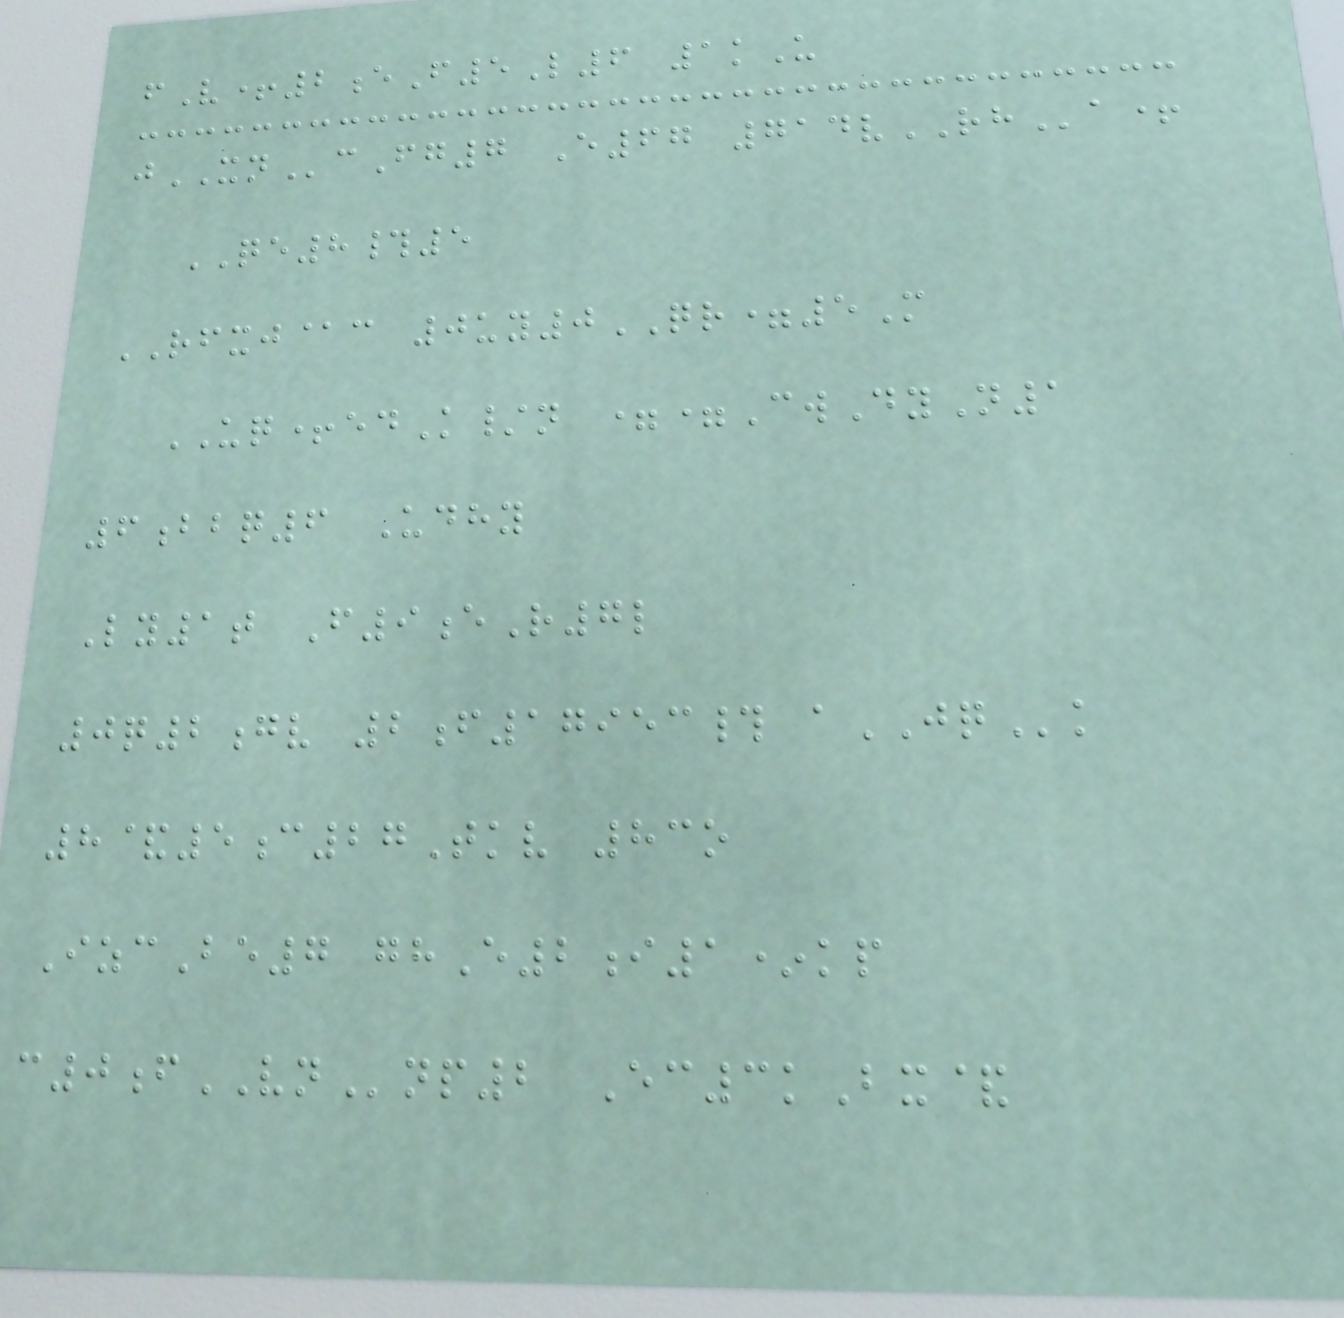fV+2eF5L6 1kU
jXNcFg7 E67 714vRHa+
QE8#5
RFXJ@c 0uy0QR=5M
UQ+edK/n ==CwDyN1
6bbq6 Udhy
Ly1t F9eR7l
0q2gv 2f17953# aJQk
8&5c27Tkv 83o
IzcBe7 ghE2i1*kp
c0fVNnp2 Ec3kBx&
